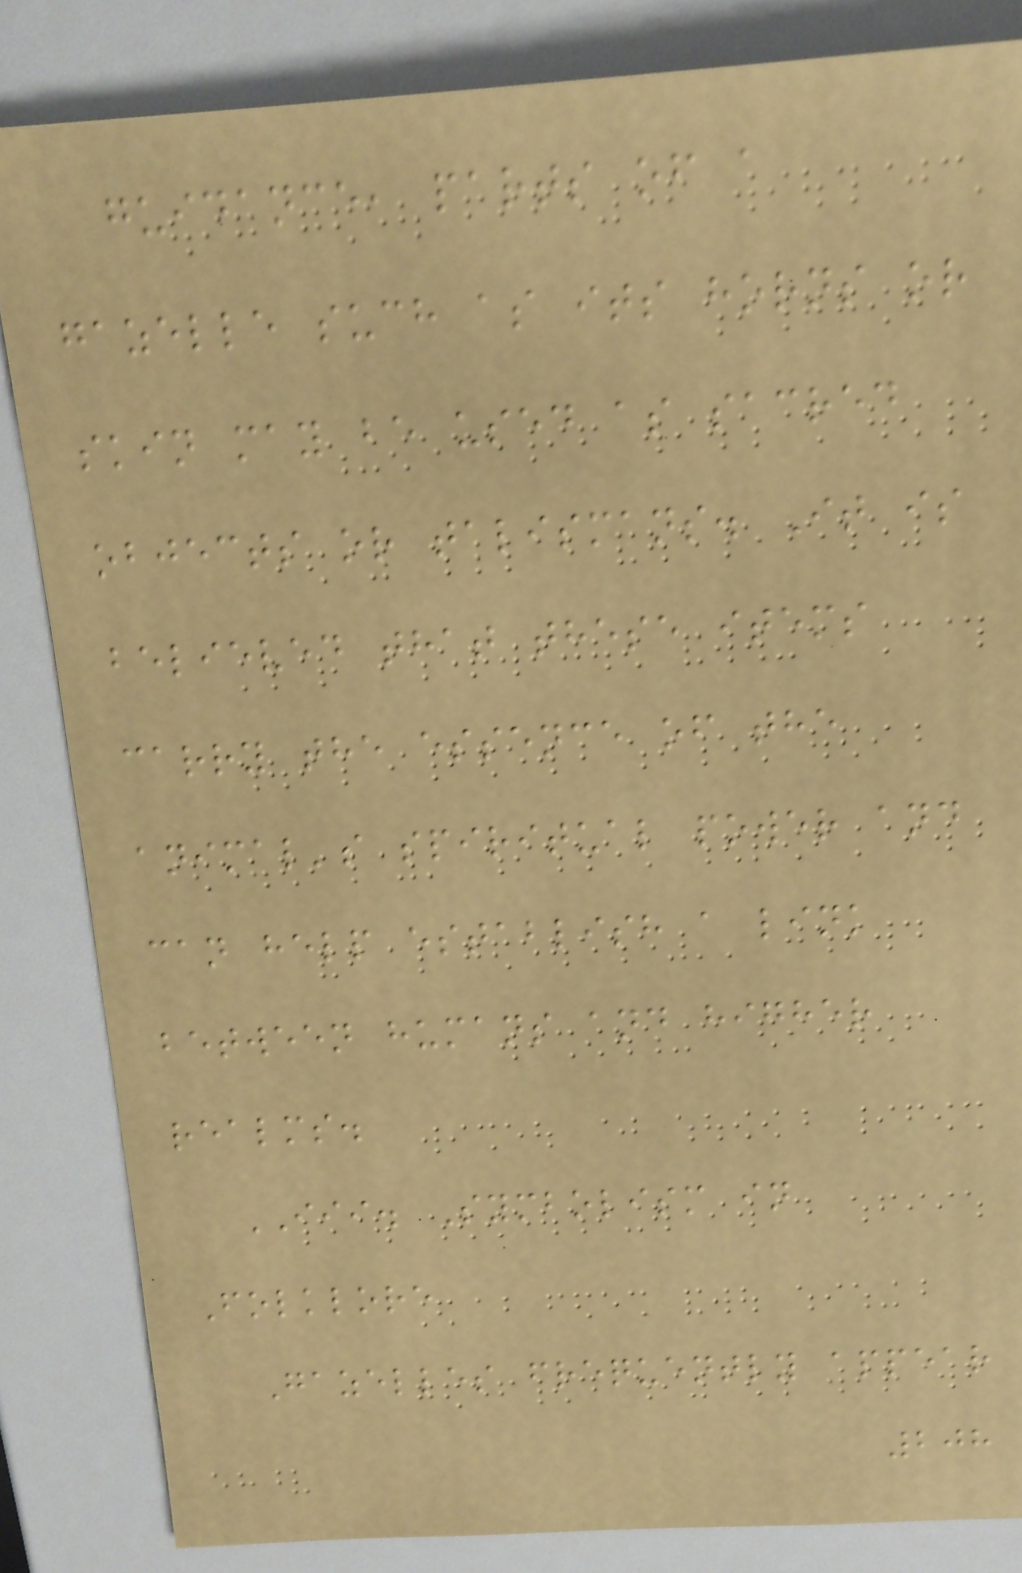guidance, parts of a
gazelle such as its horns or
skin may be used as sacred
objects or talismans. It is
believed that these items
carry the essence of the
animal's spiritual power and
can help establish a link
between humans and higher
realms.
III. Symbolism in
Folklore
Gazelles frequently appear
208
